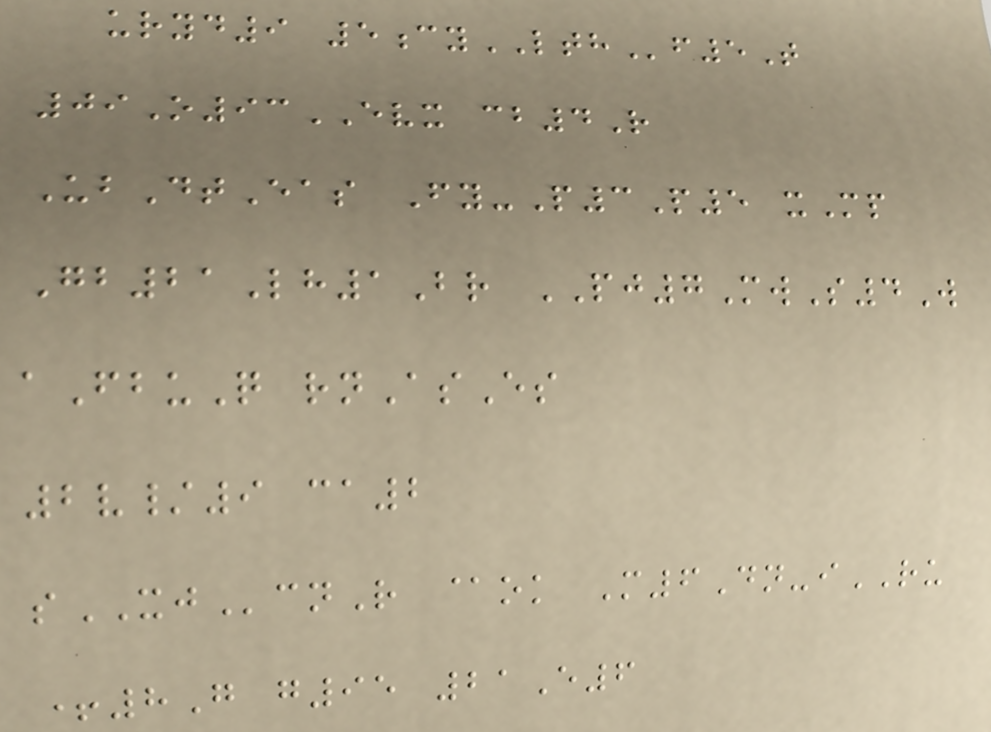uryd9 5cyLTHf5T
09O93EVX cb4R
UbDtEas Fy-P3P5 xMp
Gb21Lh1Br PJ7MwS4W
aFbuQ rnAsEs
2v/9 ca2
sXJcnR @ok M6Dn-iRU
+8G g95 21E6
